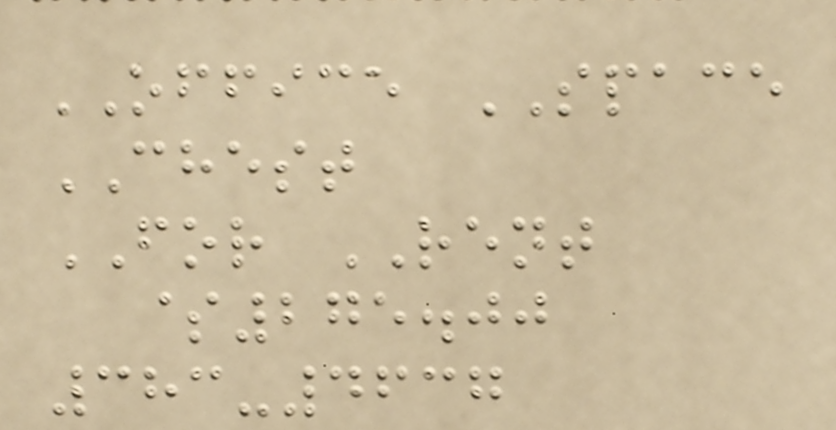OFFICE SPACE
CHEST
FOR RENT
$275.00
383-4637
